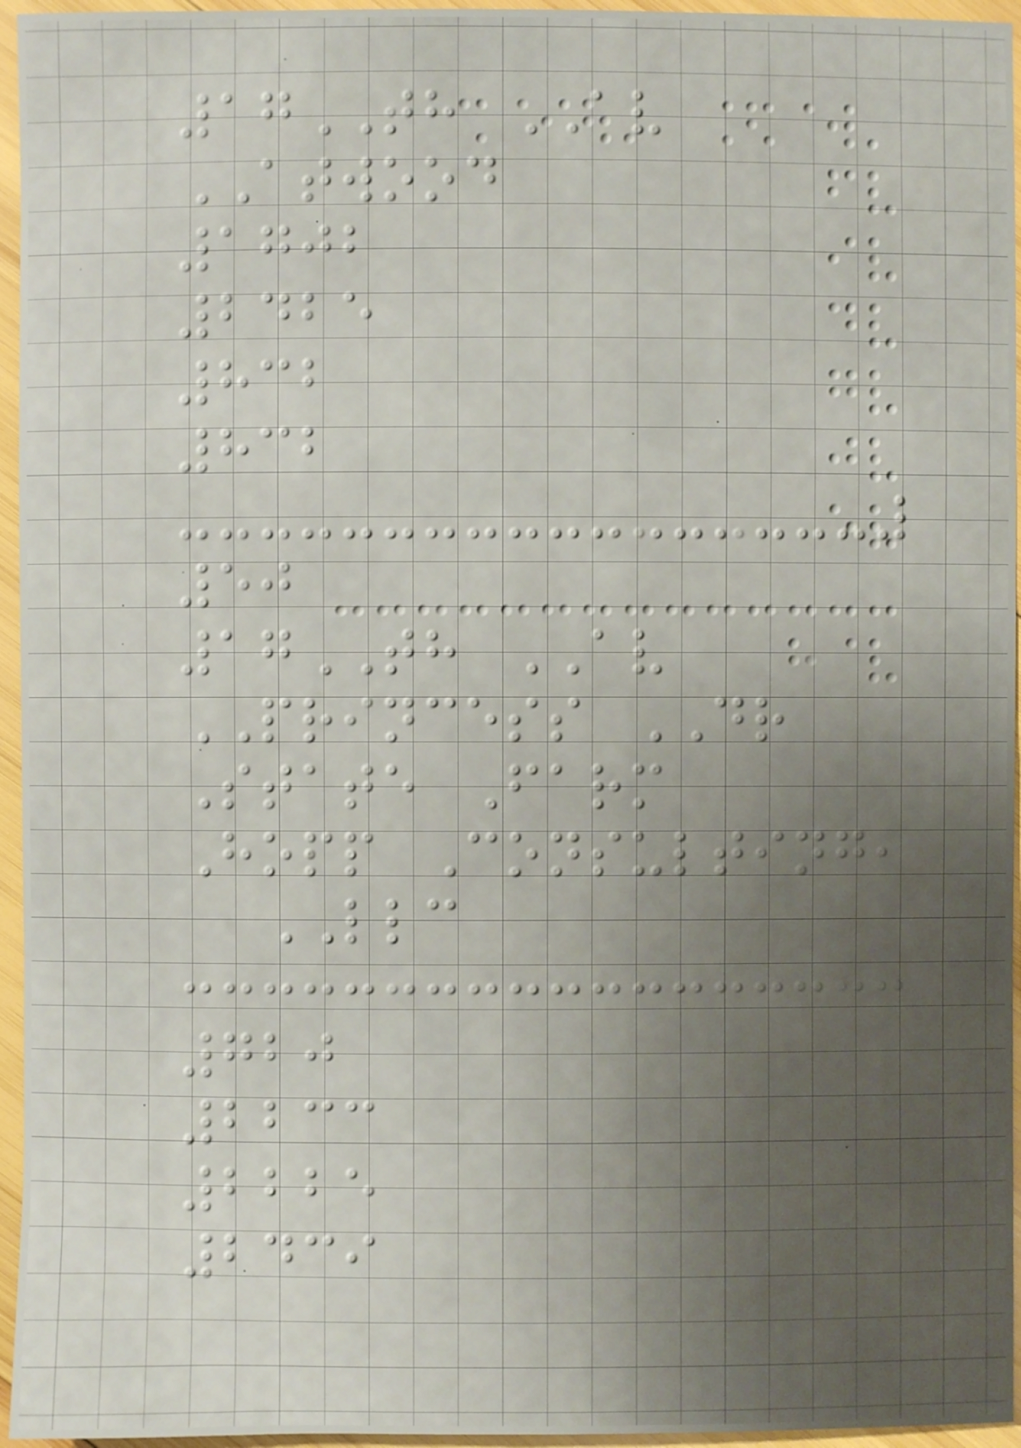17TH AV
ATWOOD
1702
2425
832
832
50
17TH AV
PRINCESS DR
State Farm
Hopp Consulting,
LLC
720
2233
2225
2439
